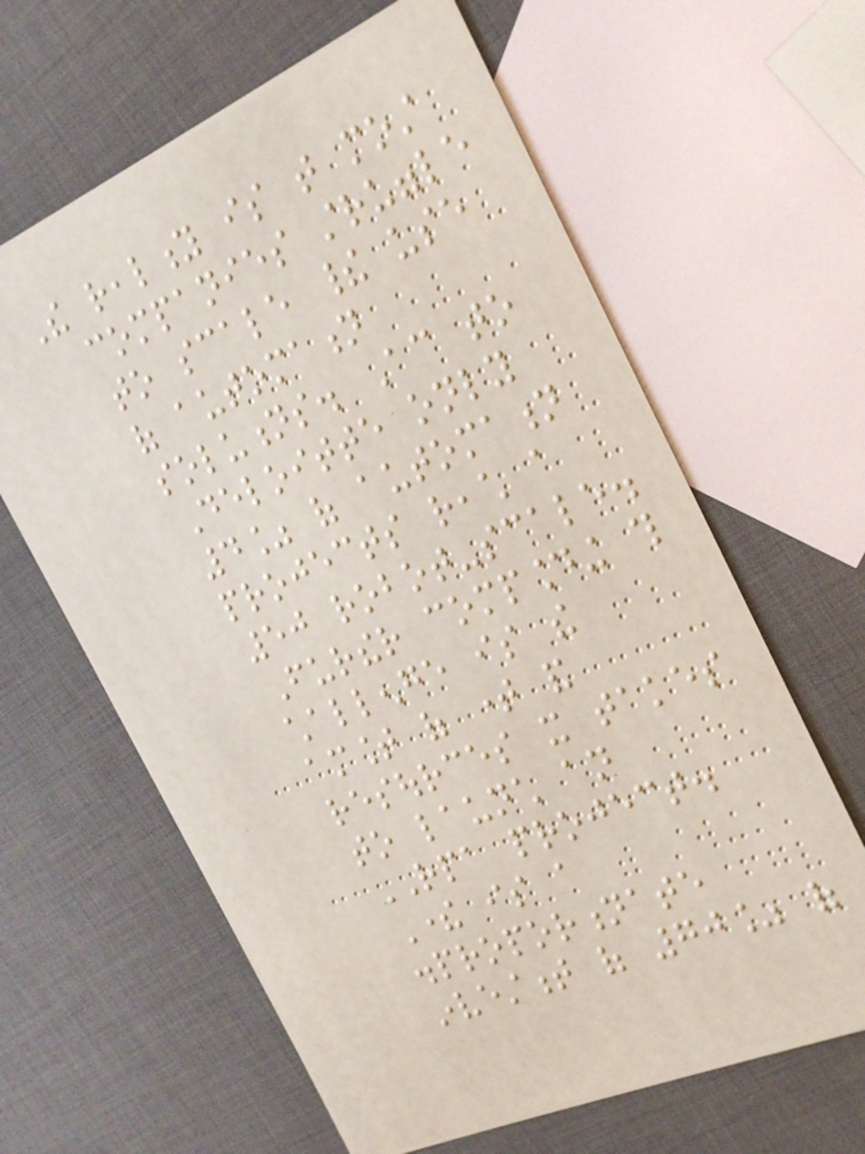The reality is that most
companies struggle
to scale their use
of automation
solutions. According to
Deloitte only
4% of automation
projects reach a
50 robot-scale.
Further compounding this
challenge is the
amount of time and
resources it takes
to launch an
RPA project.
There is a
disproportionate
investment of 70% of
